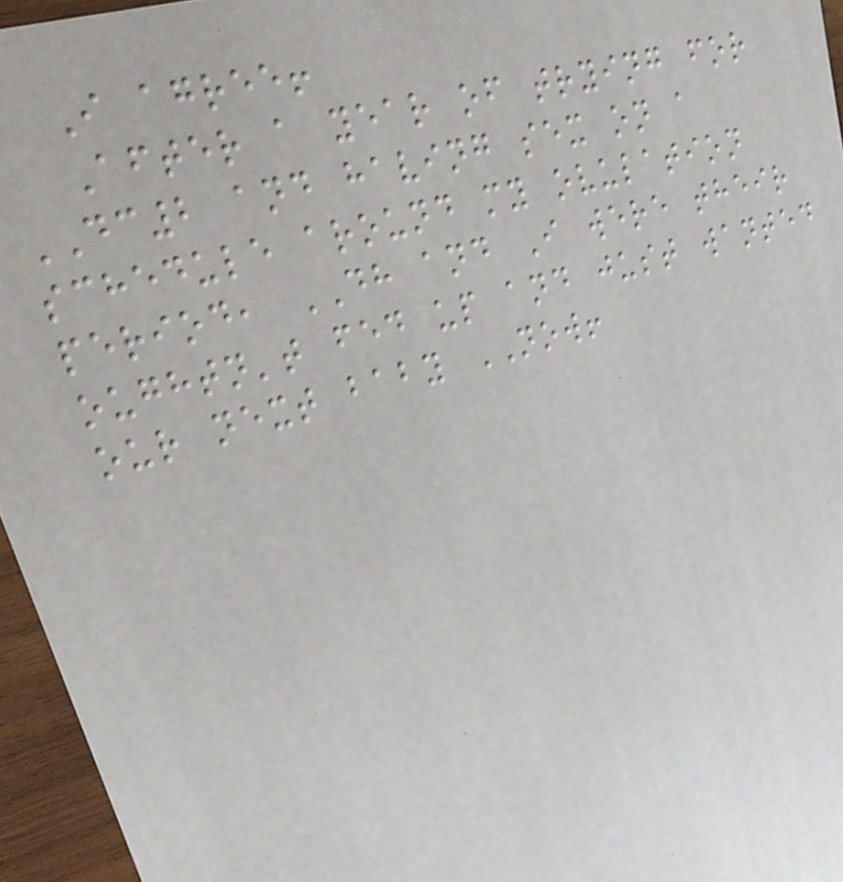I agree!
After a year of trying for
DC2 and having sex on a
schedule around my ovulation
period, DH and I were their
oughtn't fed up and just wanted
our next baby NOW!
